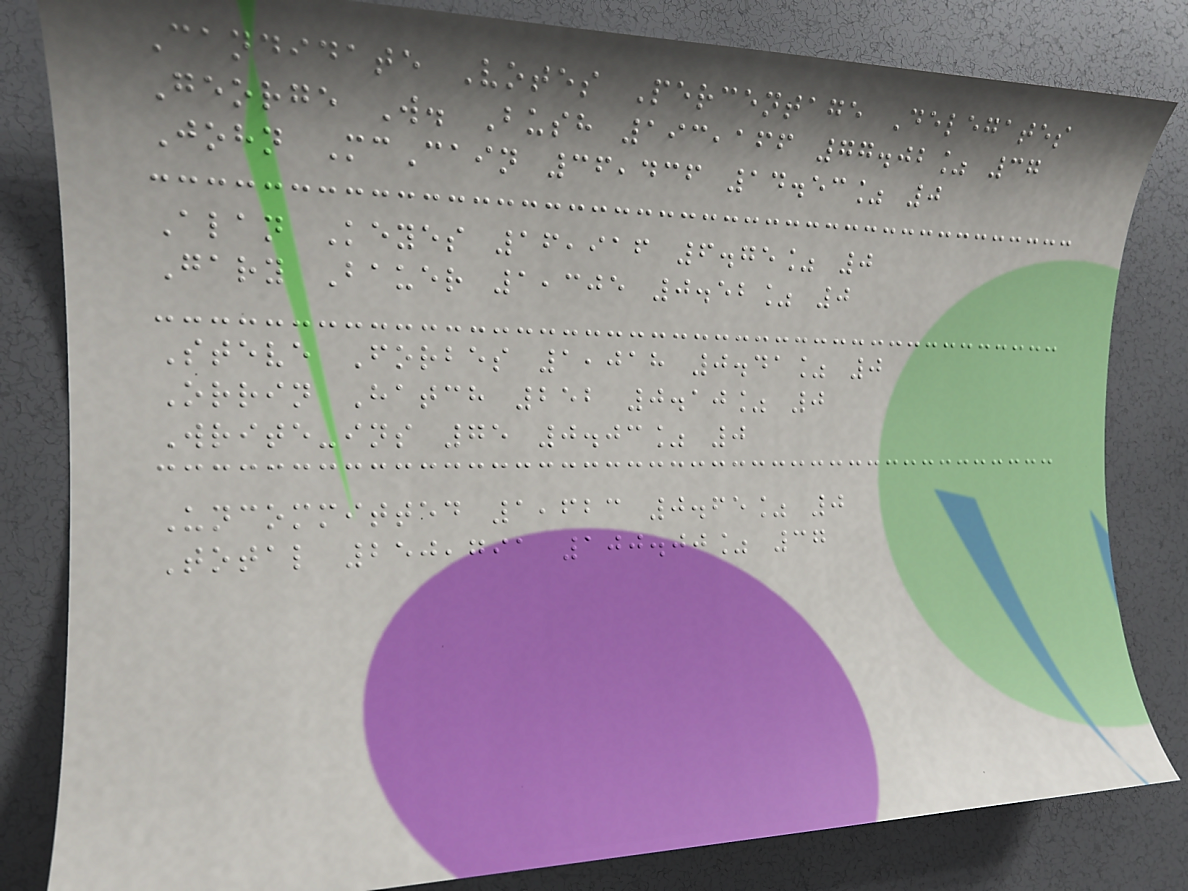Candidate Votes Percentage Delegates
George W. Bush 193,166 77.02% 37
John McCain 36,436 14.53% 0
Alan Keyes 16,916 6.75% 0
Gary Bauer 1,305 0.52% 0
Steve Forbes 1,018 0.41% 0
Orrin Hatch 252 0.10% 0
Write-ins 75 0.03% 0
Uncommitted 1,623 0.65% 0
Total 250,791 100.00% 37
